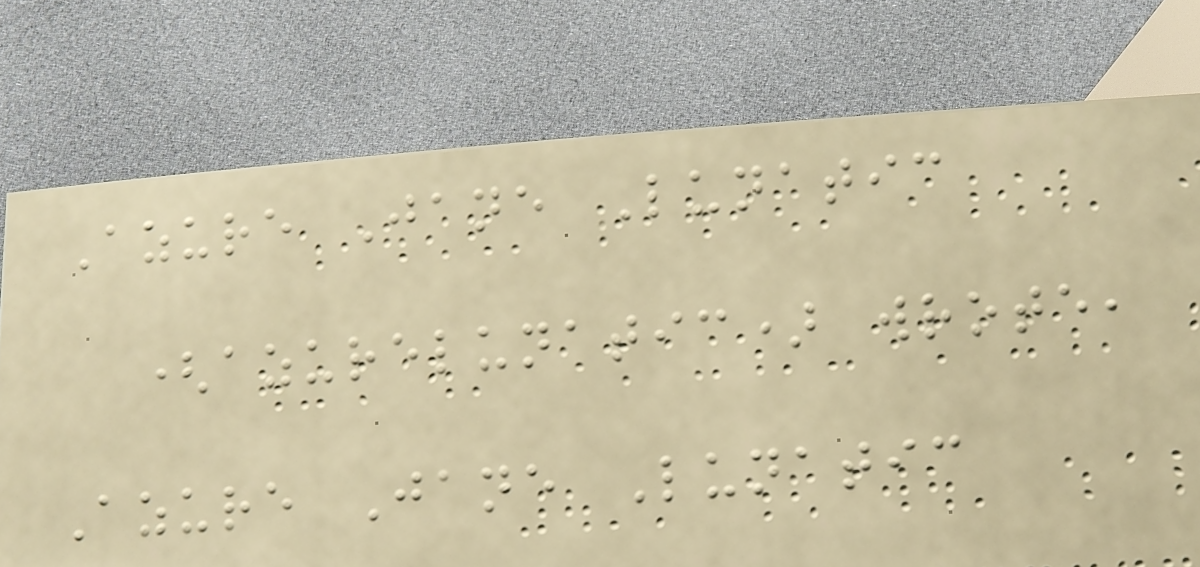Azure Jane Lunatic
(azurelunatic) wrote,
Azure Jane Lunatic
